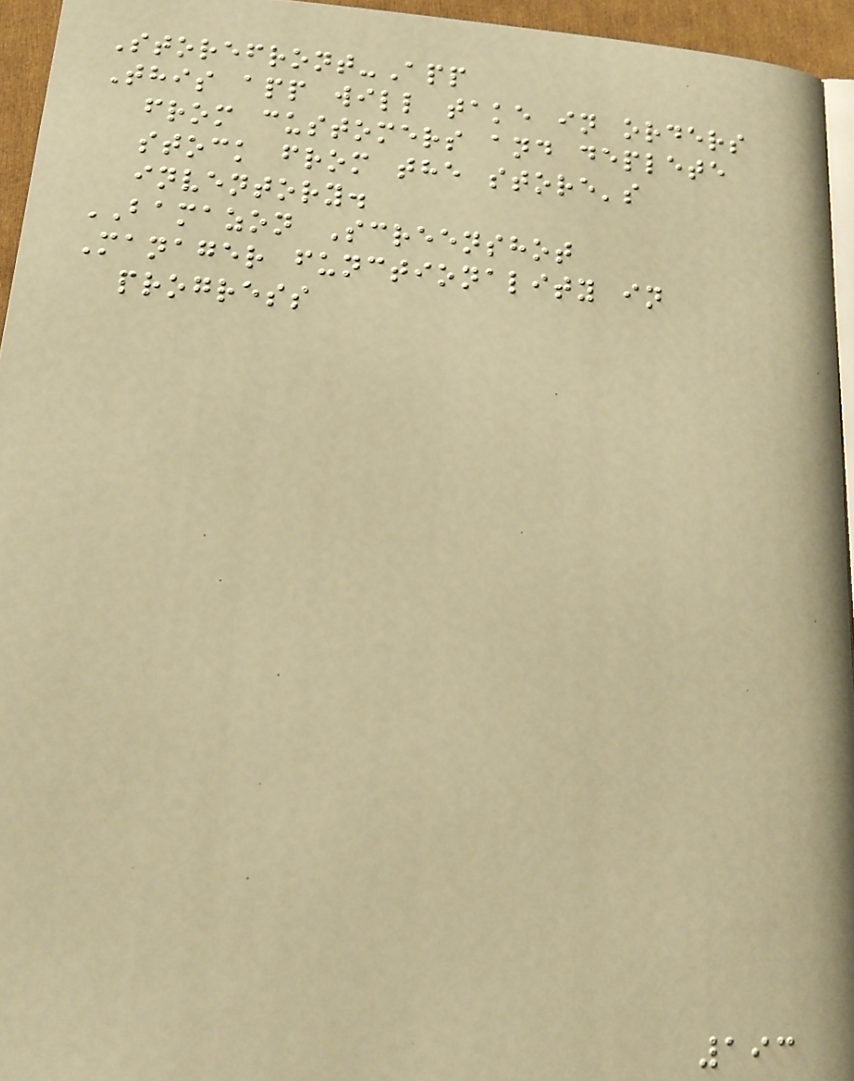Storefront-App
This app will take in orders
from customers and deplete
stock from the store's
inventory.
BAMAZON Screenshot
Manager functionality in
progress
193
